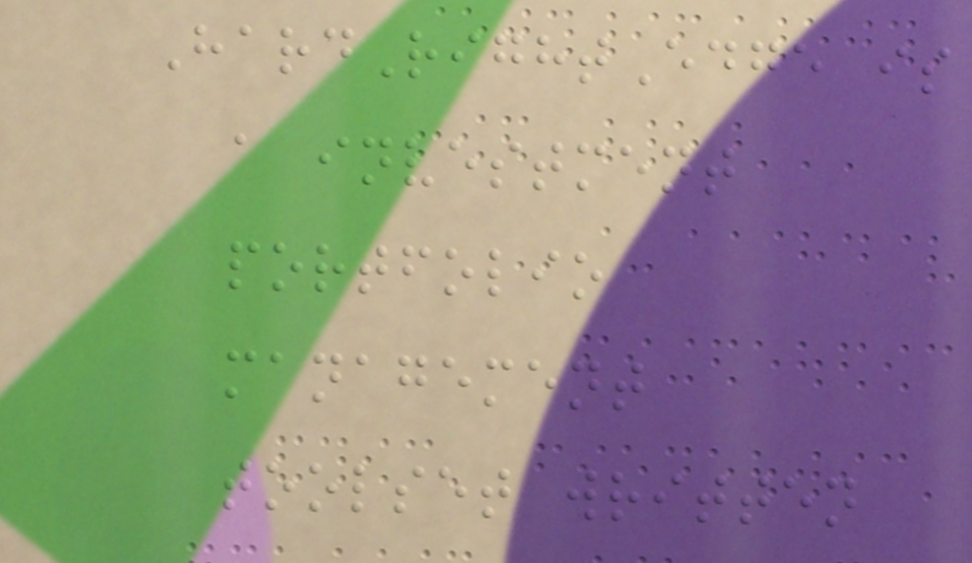HardRightEdge is
a investment
portfolio
management
toolset written
